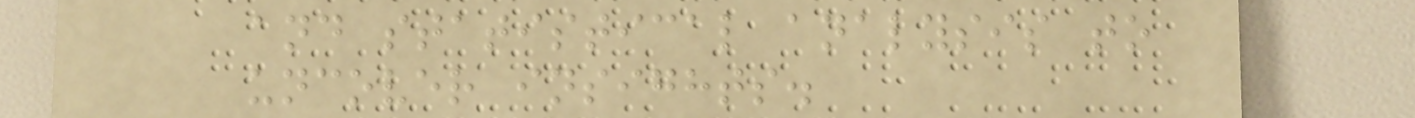and statistical analysis to
uncover insights.
